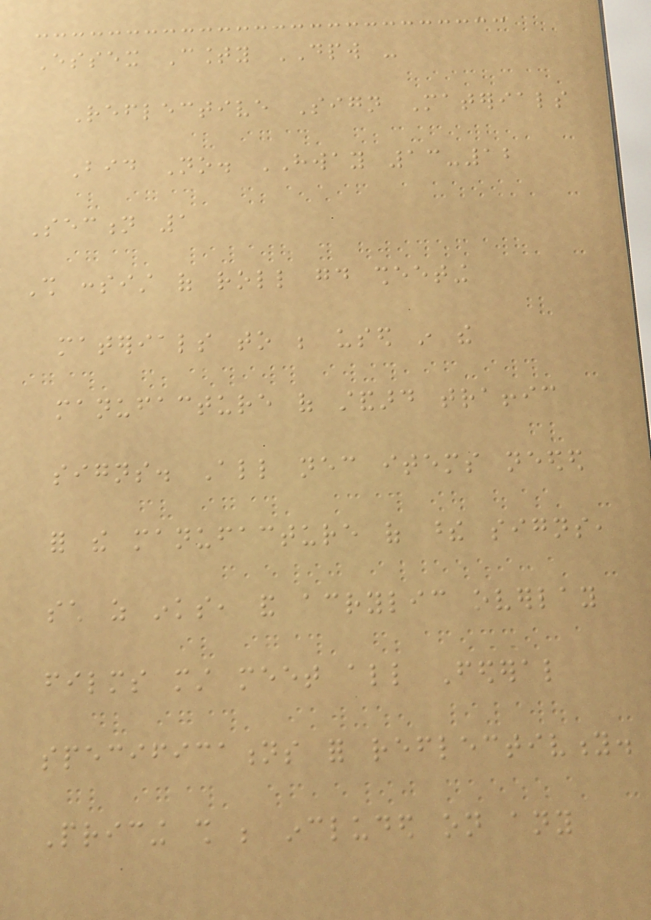Essex County DPW -
Reflective Sign Materials
Bid No. HWAY 13-12
Section 1
Shall consist of roll good sheeting
materials to be used in the
manufacture of standard traffic
signs. All necessary items needed
for the manufacture of these signs,
such as inks, and acrylic overlay
films must meet all Federal
specifications for reflectivity.
Pricing shall be included on any
